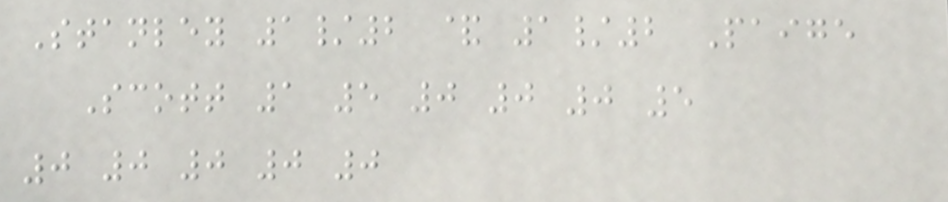Stanley 1/2 & 1/2 Paige
Scott 1 5 0 0 0 5
0 0 0 0 0
